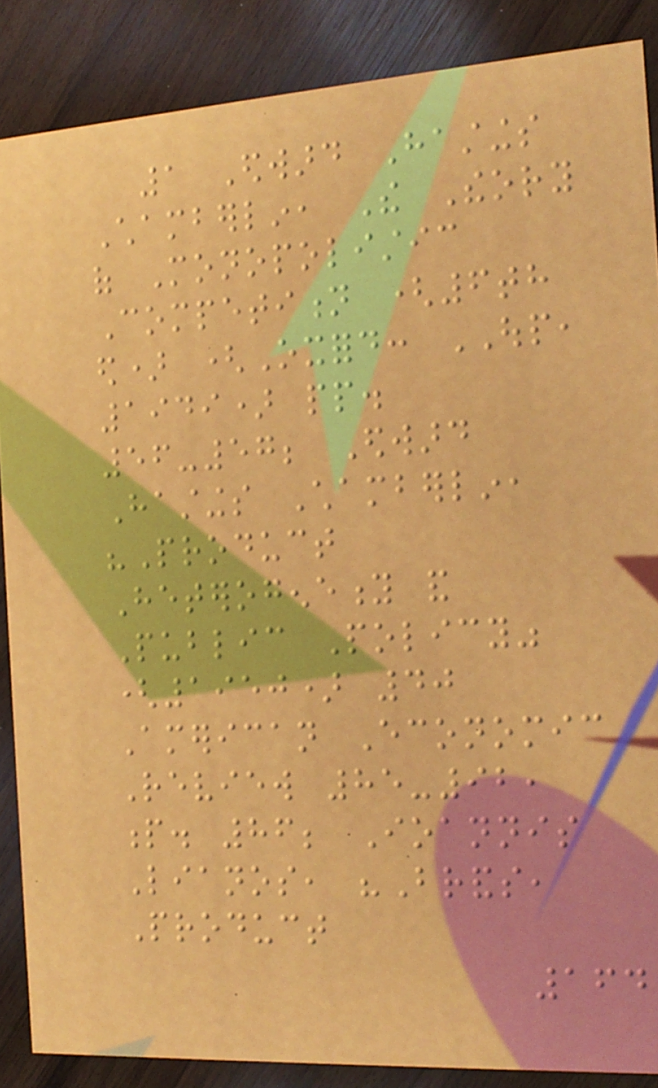1 Edward Hastings
Chamberlin, The Theory
of Monopolistic
Competition (6th
ed) (Oxford: OUP,
1949) pp.
56-57; Edward
Hastings Chamberlin,
"Product
Heterogeneity and
Public Policy"
(1950) 40
American Economic
Review 85-92,
p. 86; Ioannis
Lianos, "Brands,
Product
164
